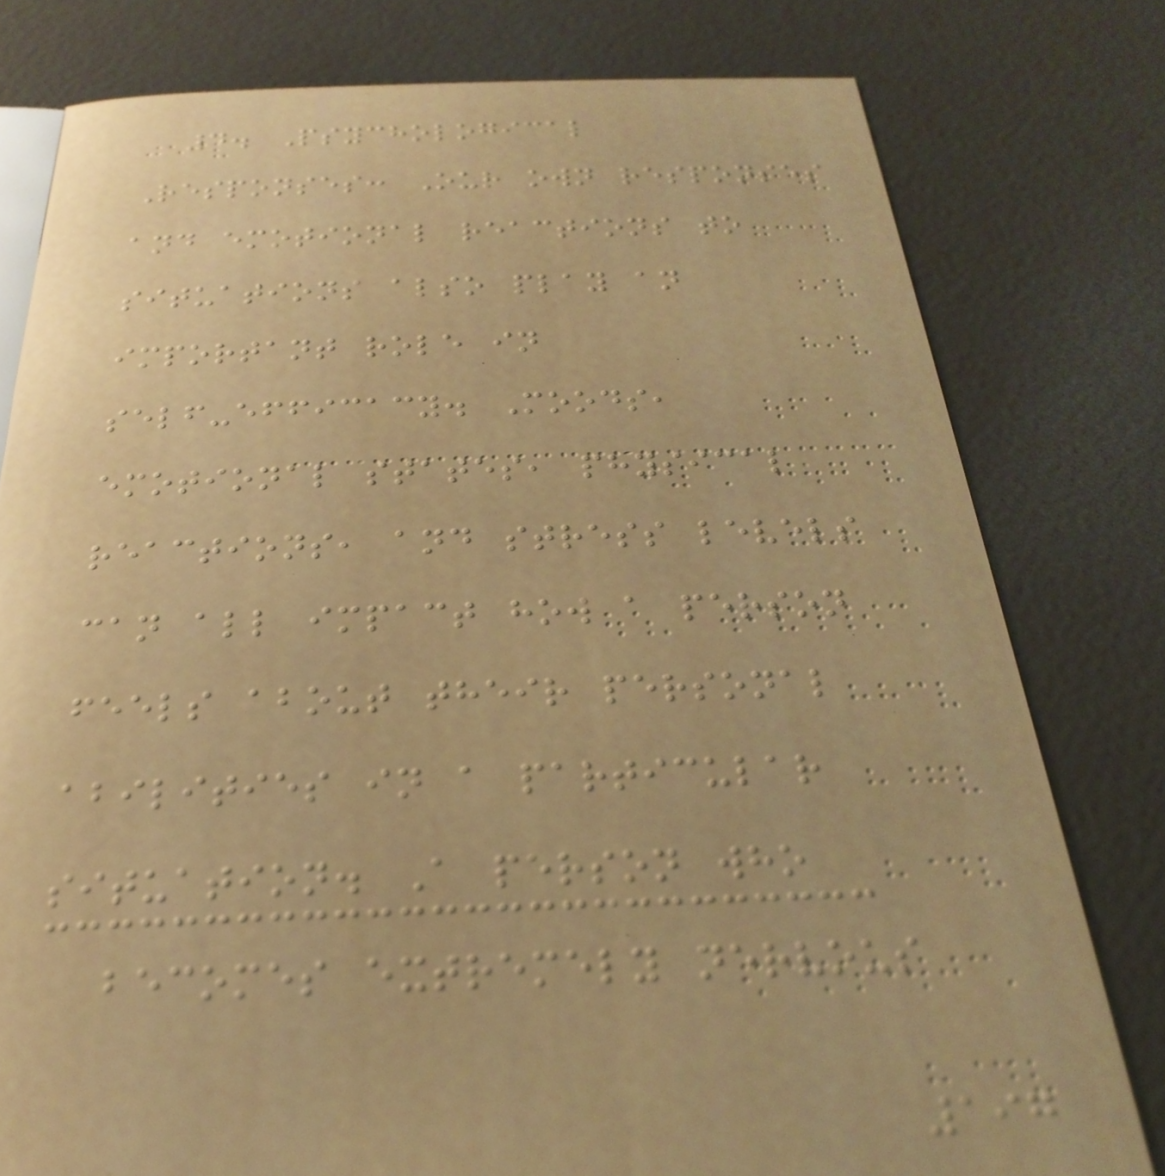4. Psychological
Responses: Our own responses
and emotional reactions to
situations also play an
important role in
self-efficacy. Moods,
emotional states, physical
reactions, and stress levels
can all impact how a person
feels about their personal
abilities in a particular
situation. A person who
becomes extremely nervous
197
